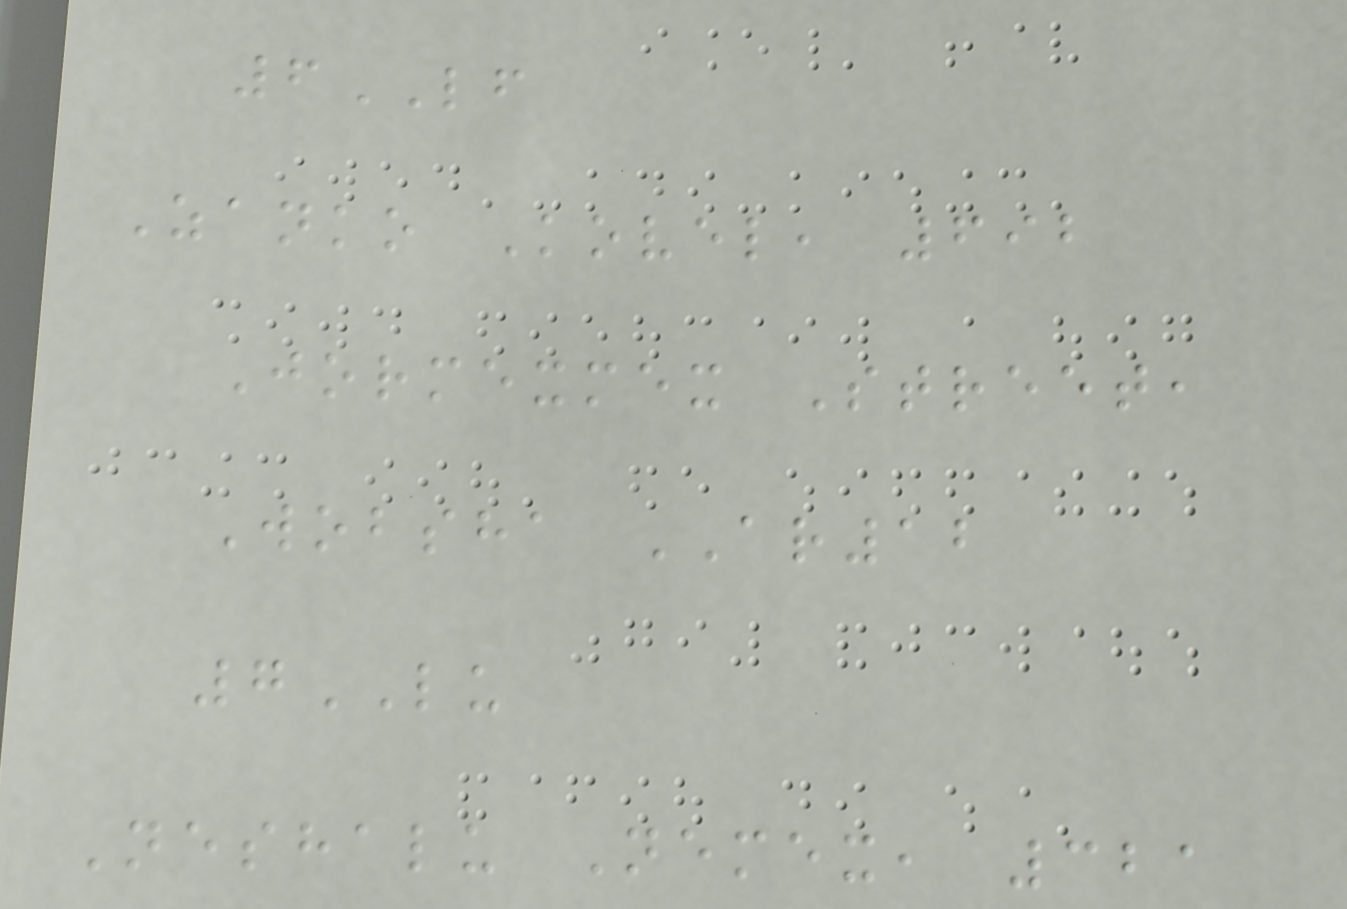6LF
Zanko Kovel, 692
Jormexmex Street,
Wobsha AR12
7LU
Neshalu Nemex, 321
